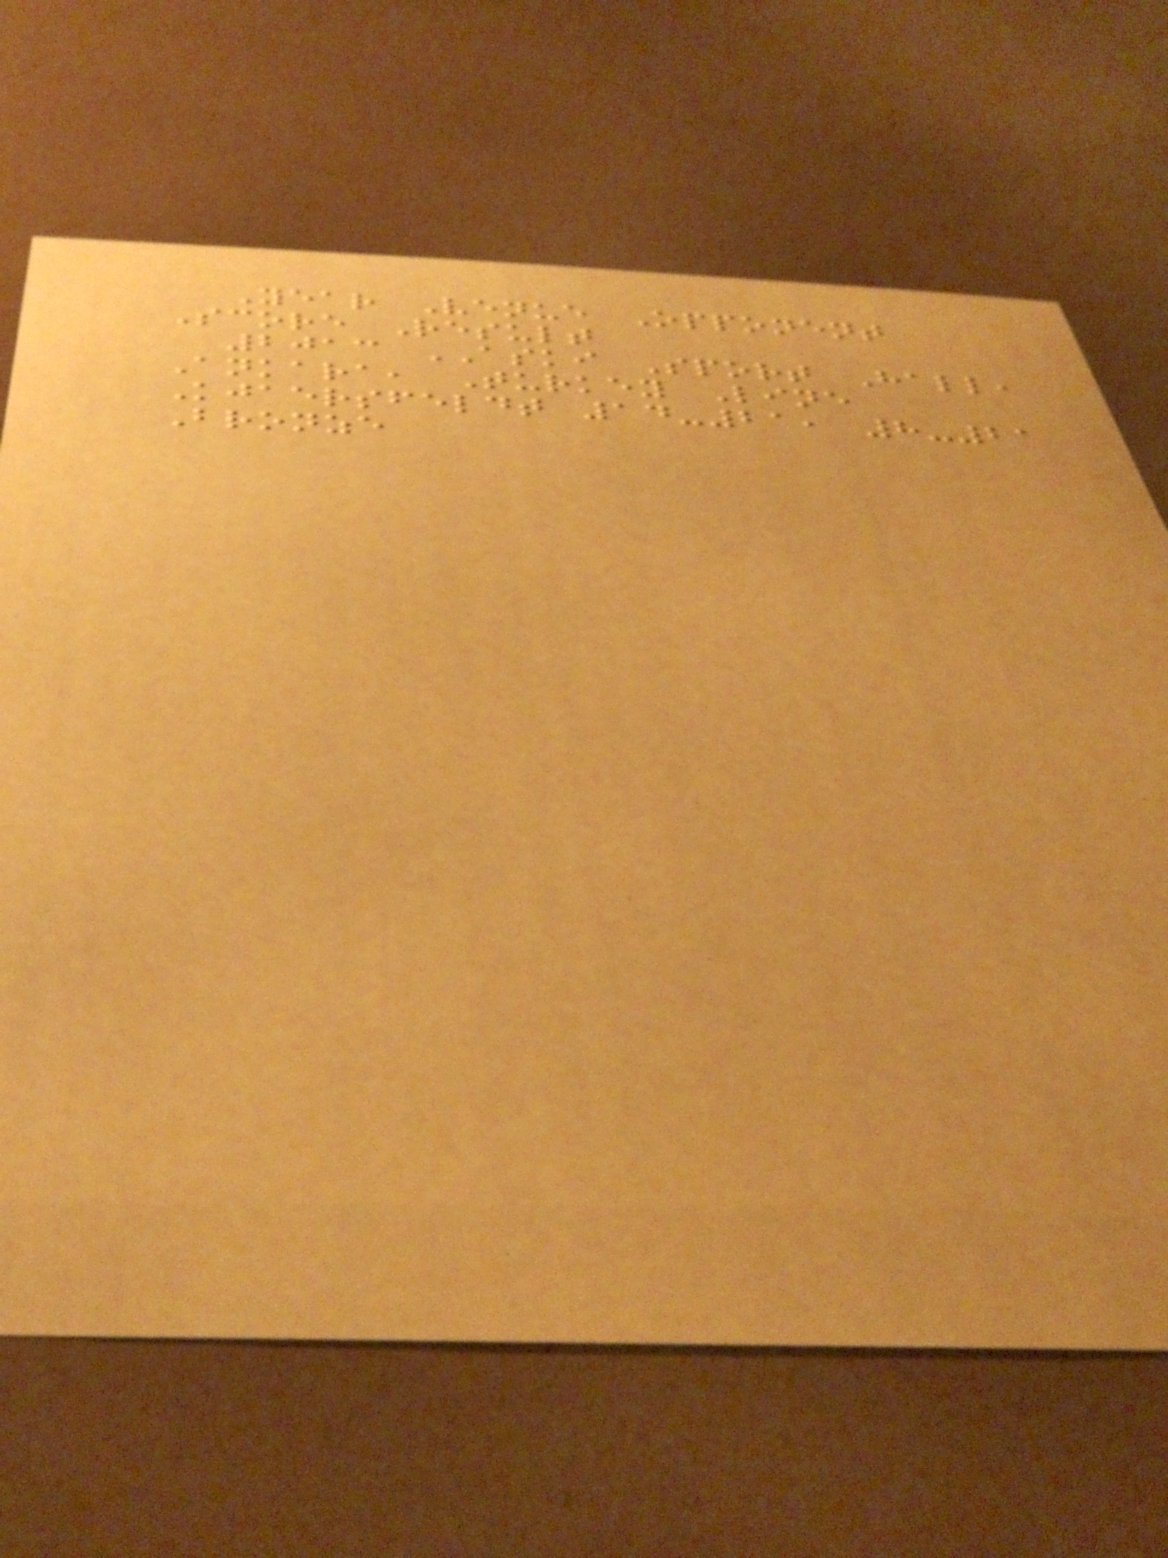Year Venue Opponent
Score Result
2013 ASKI Sport Hall,
Ankara, Turkey Line
Kjaersfeldt 14-21, 8-21
Bronze
